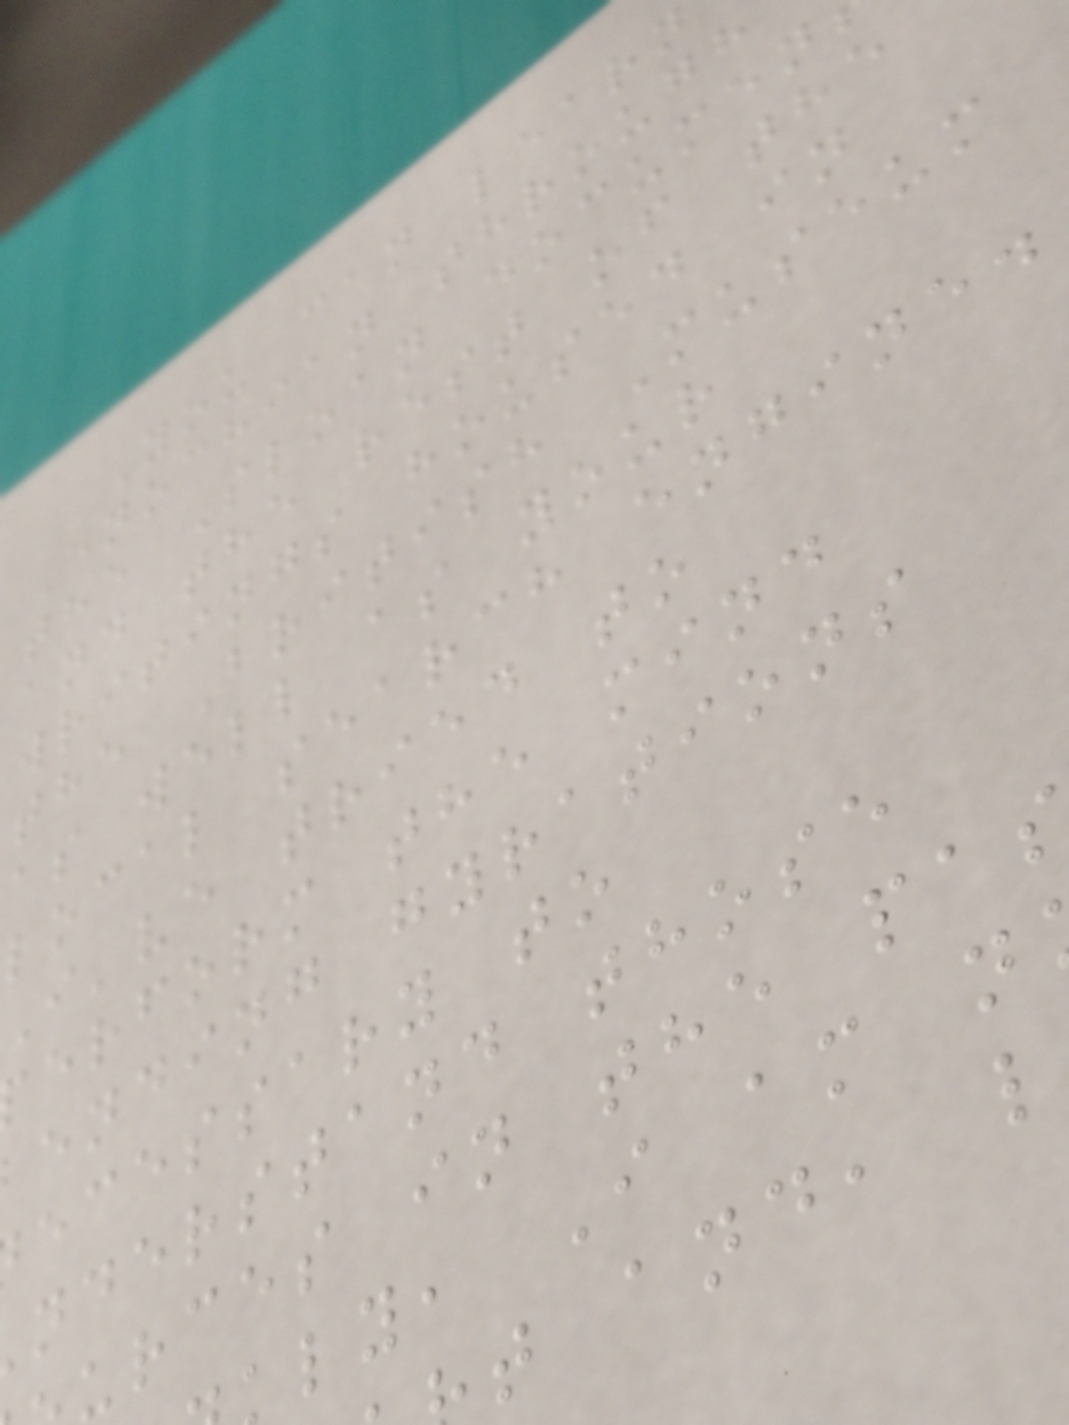You can learn
Enochian through
the Sloan documen
and the rest of the
writings housed in
the British Museum
as well as your
local search engine.
I've tried to
erform the mind
ending gyrations
ecessary to
nderstand those
urces in the pa
ly, I am n
t and, l
